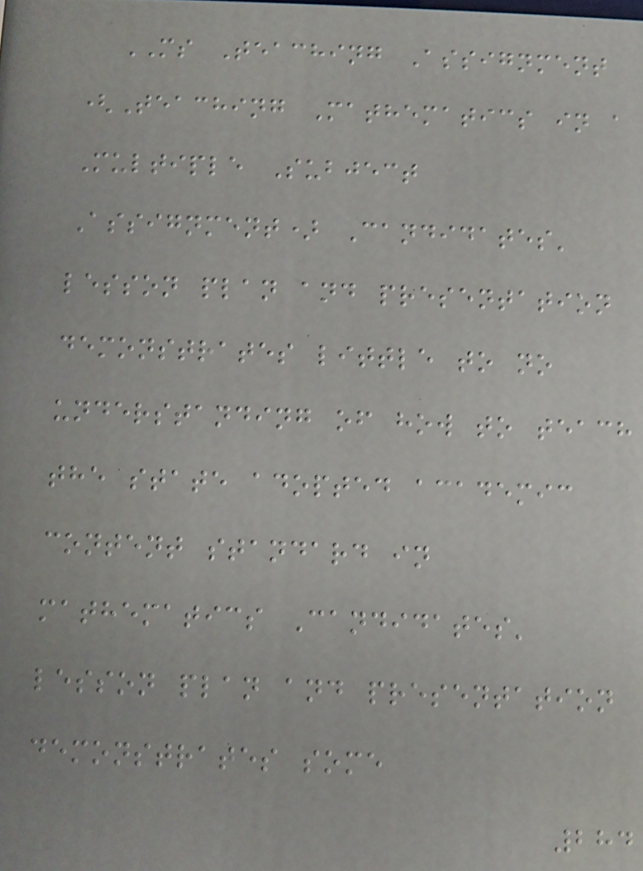MS Teaching Assignment
(Teaching Mathematics in a
Multiple Subject
Assignment) Candidates'
lesson plan and presentation
demonstrates little to no
understanding of how to teach
the state adopted academic
content standard in
mathematics Candidates'
lesson plan and presentation
demonstrates some
284
